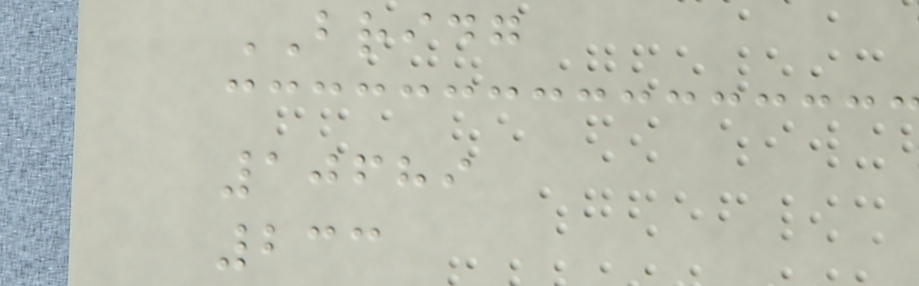BRIDG
10689
233
